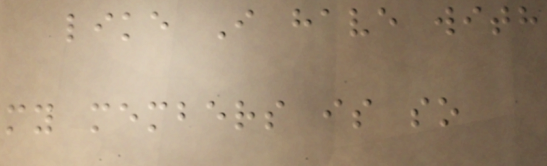like I have with
my members is so
